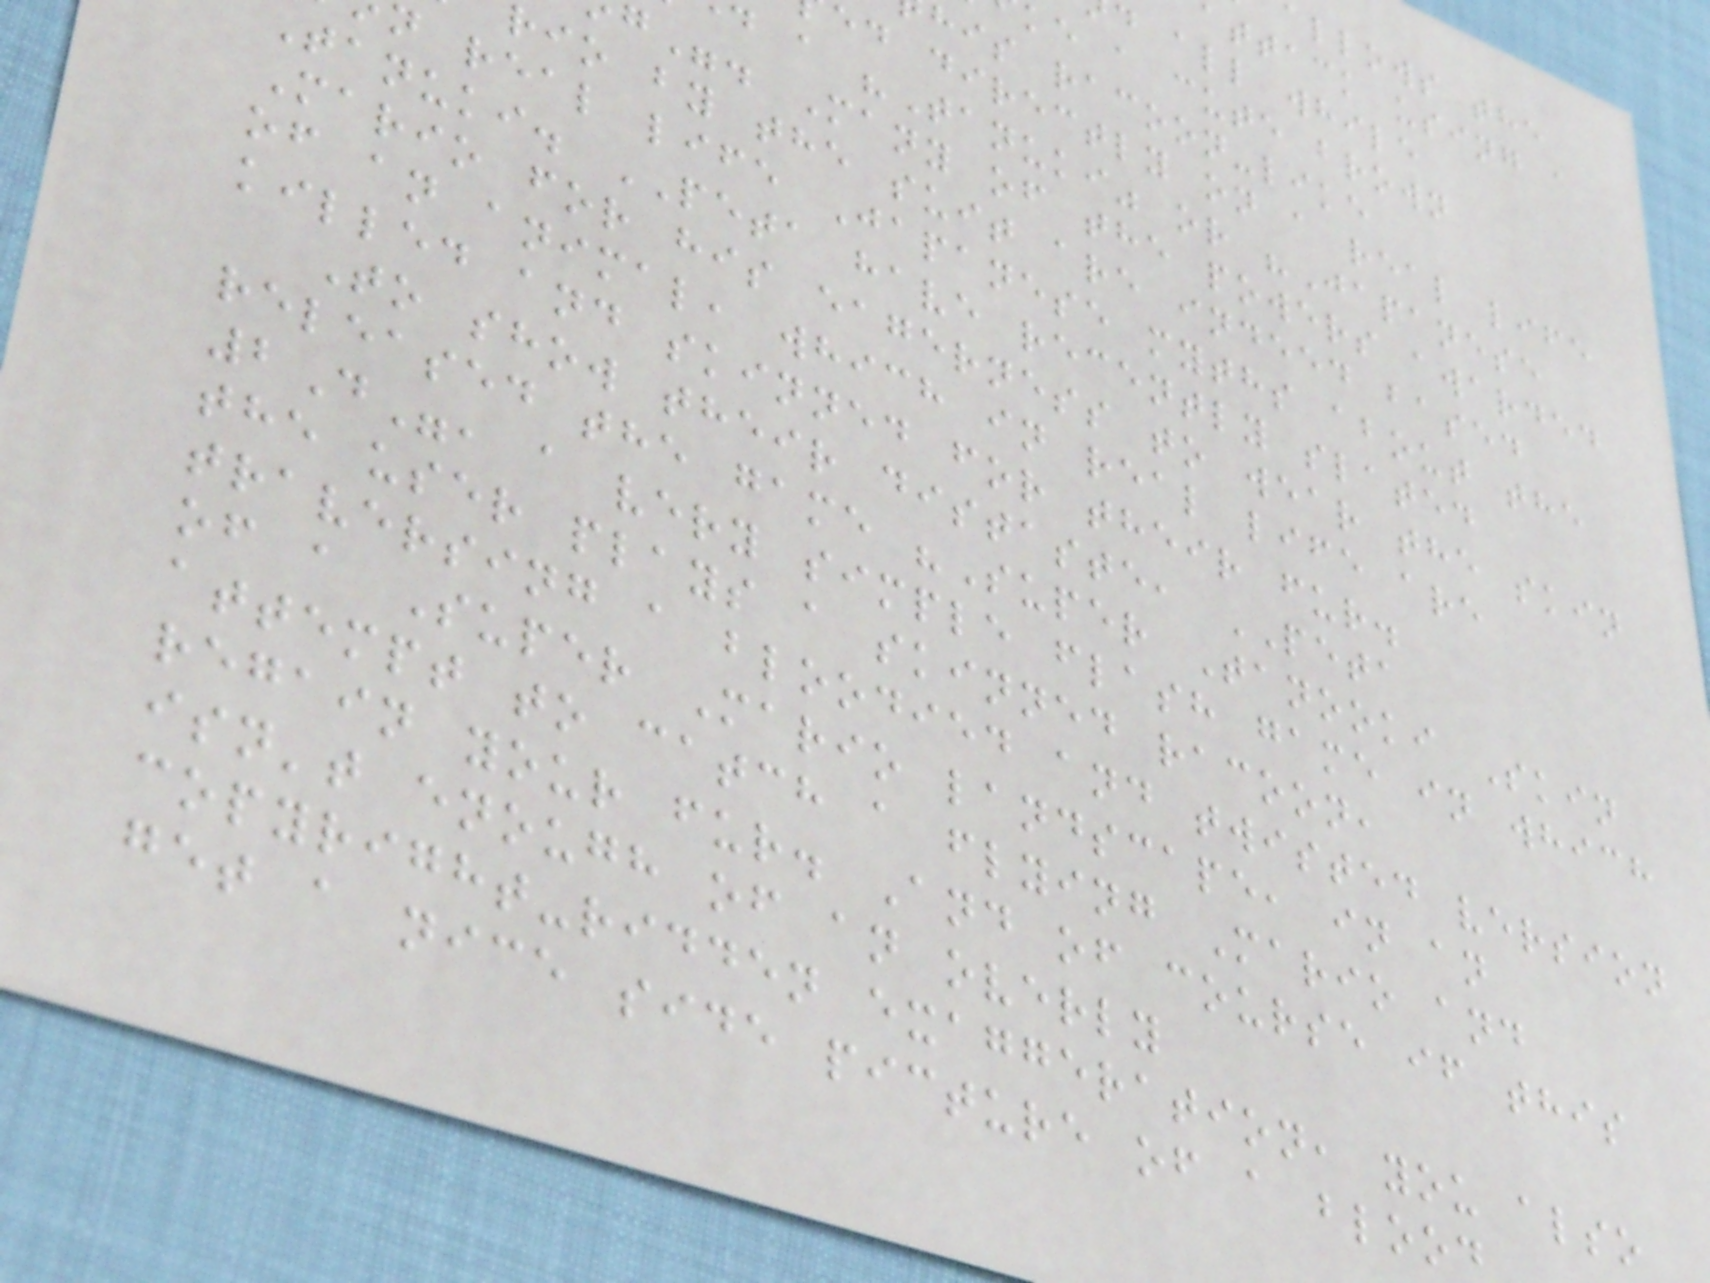allows the
attack using a
d all while
ke a cute brown
his racoon-like
ed directly on a real life
d a "Tanuki" or "Japanese
g". Many of the powers awarded
rio by the suit are indeed based
n real life Japanese myths about the
Tanuki. PETA have recently slated
Mario for his eagerness to wear the skin
of an animal, which in real life are
killed and skinned for their fur.
To show their distaste, PETA
released the game "Super Tanooki Skin
2D", a very simple flash game in which
the user plays a skinned racoon,
traversing a bloodied and twisted version
of a Super Mario landscape, in an
attempt to catch a flying Mario and
regain your fur. And of course if this
isn't enough of an overly
copyright-ridden exaggeration, you also
get a nice side picture of a blood
